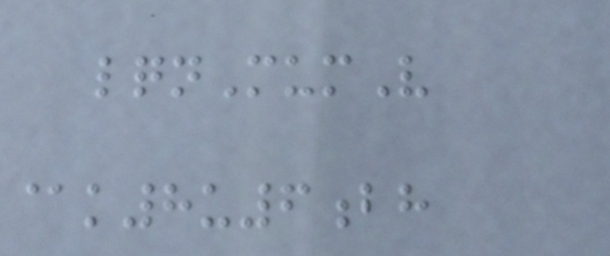lqnMumV
@k8u6bh
